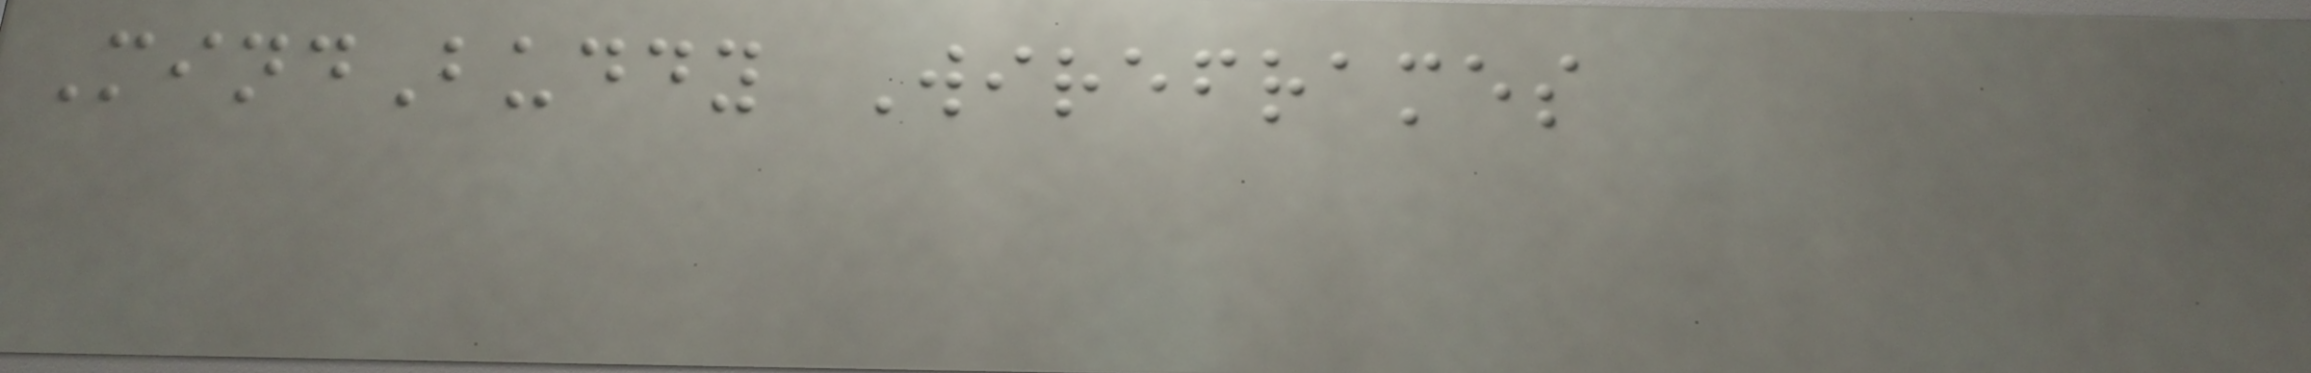MindBuddy Wireframes
